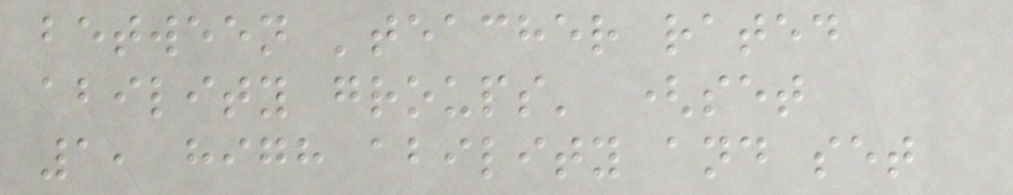between 'teacher rated
ability groups' (set
1, high ability and set
